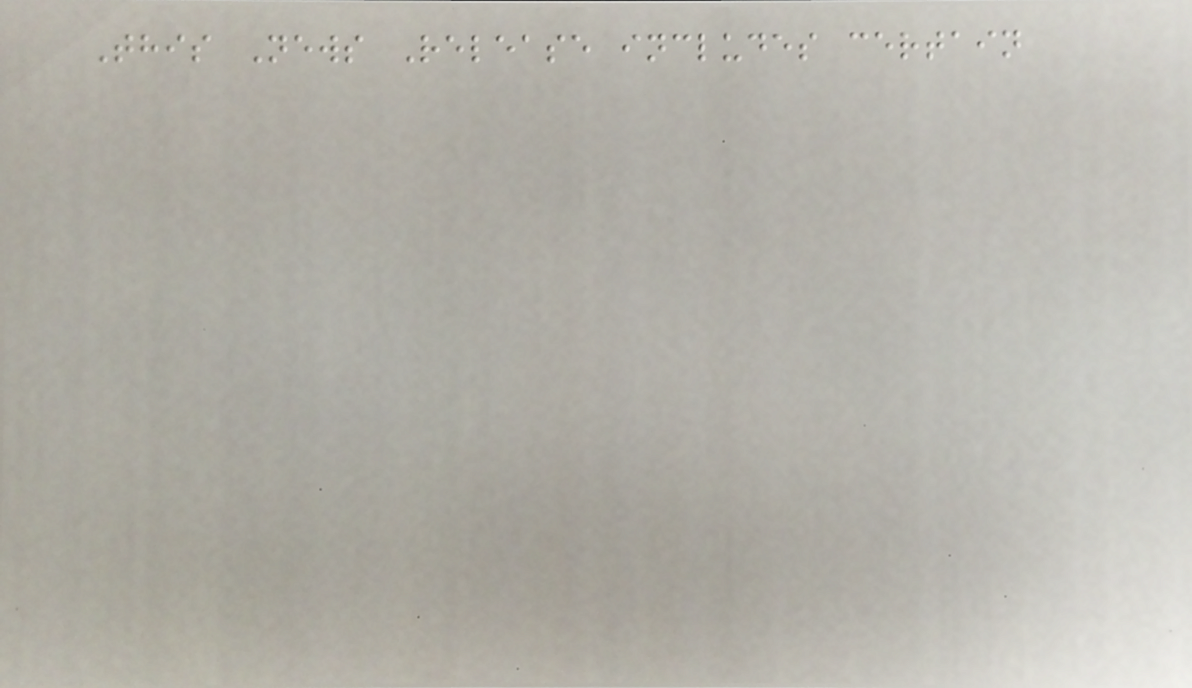This News Release includes certain
